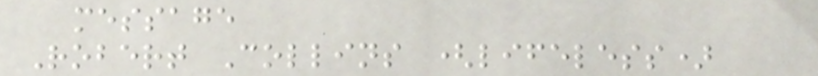message
Robert Collins (lifeless)
